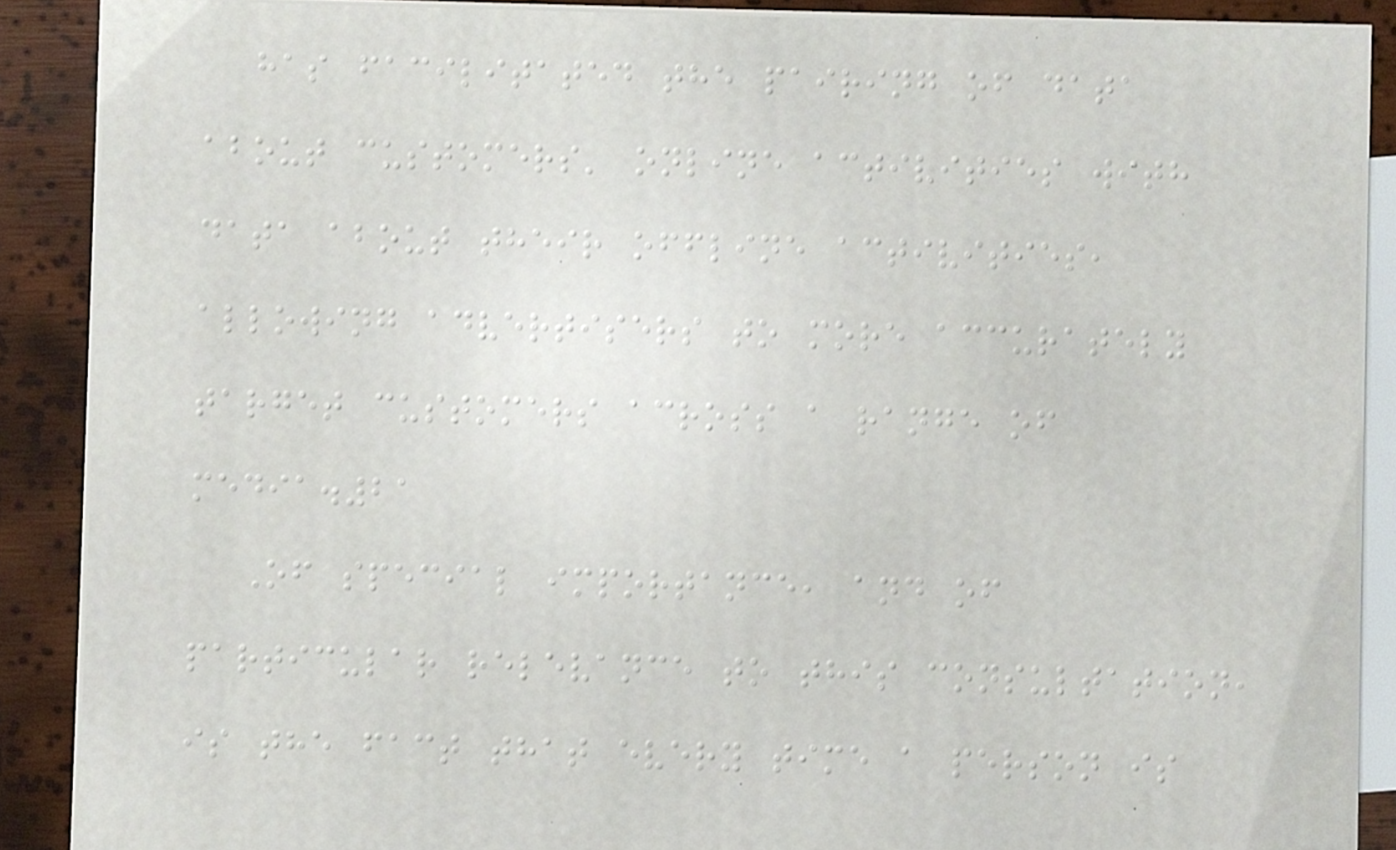has facilitated the pairing of data
about customers' online activities with
data about their offline activities,
allowing advertisers to more accurately
target customers across a range of
media.21
Of special importance, and of
particular relevance to this consultation,
is the fact that every time a person is
